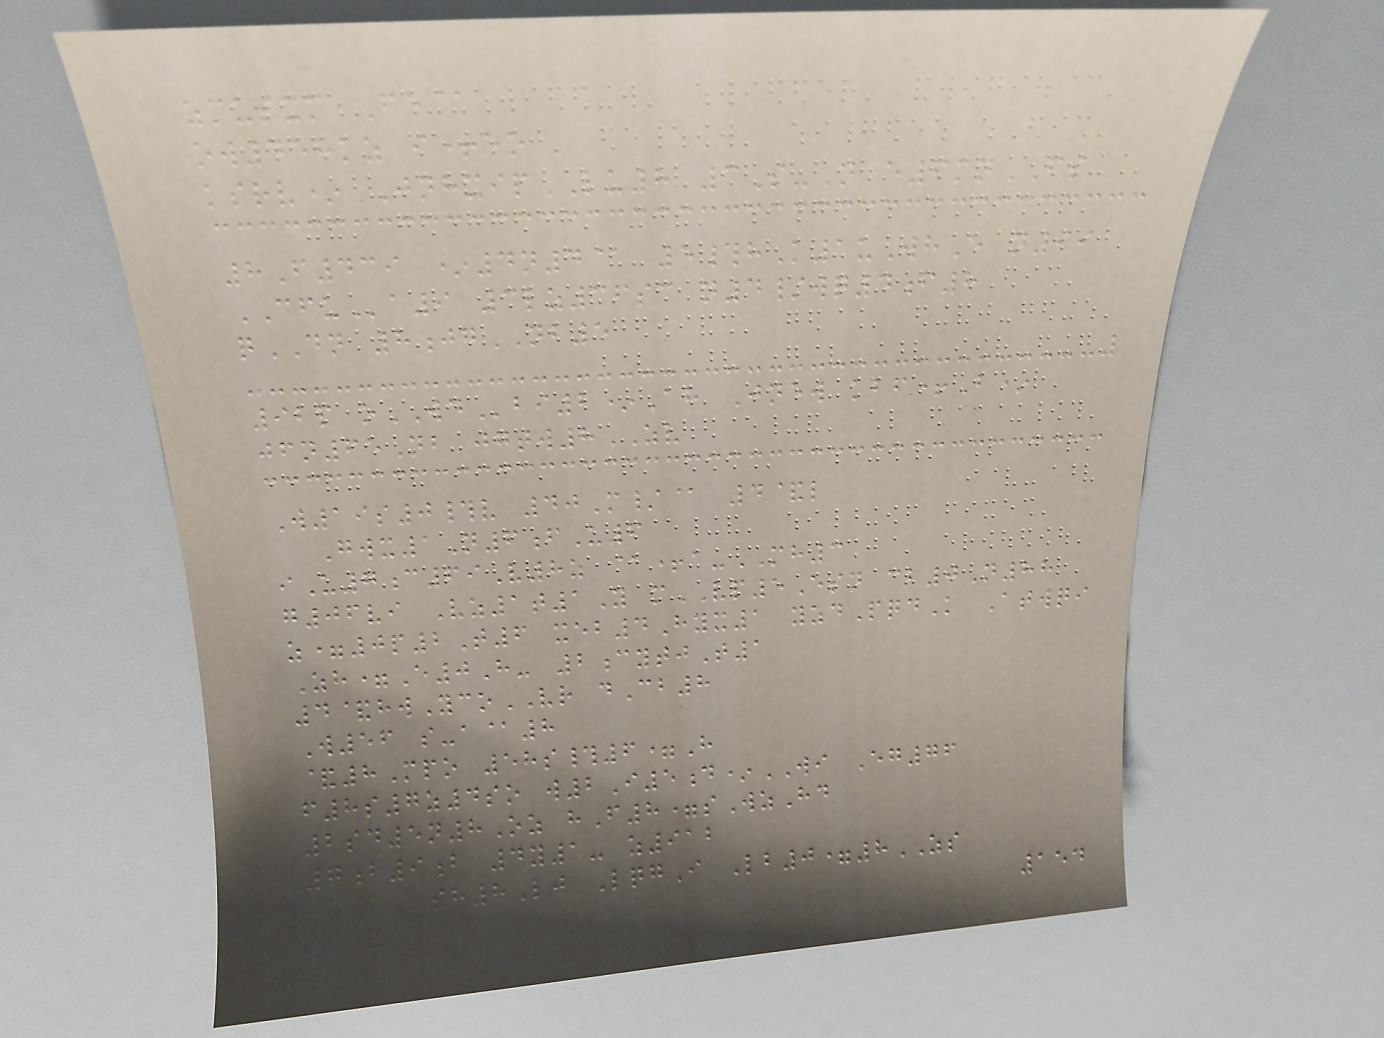zmusxm Fe@
ow458kz i+eo
ksrv* JnhxipLU8 3S-N e6mnFS
8F439 *4n4@ 5#hK1uWhE n99
CFUa9 3lz36sc n4/wq4f8
qDN 8jgNB5
92p oWDbi2*Ah Jnew kbf+B*
jfn65Nb jgtw8ZV
W19s0#v 40M/@ 4&l
Gwx1N6fU6
iU7c69V8z @+a-MH3
g06vi Vz1t1Y mVP5Esn cb0N88
z=0p2T6 xeb4Hyx1 yzdPqdK Atwqi
Zh=E0H- 2cytjT1
4&hwYcoVR dCb8
W56 s-a@8
&8Mpo 58s#6=H
f8s7z4so w2I5d*WI Eg76
2sd5n8Oz hF8=sWzHd
7b9b 4y1- z912
Z1SH8Lj LqgI Lb0=8ZS
154
